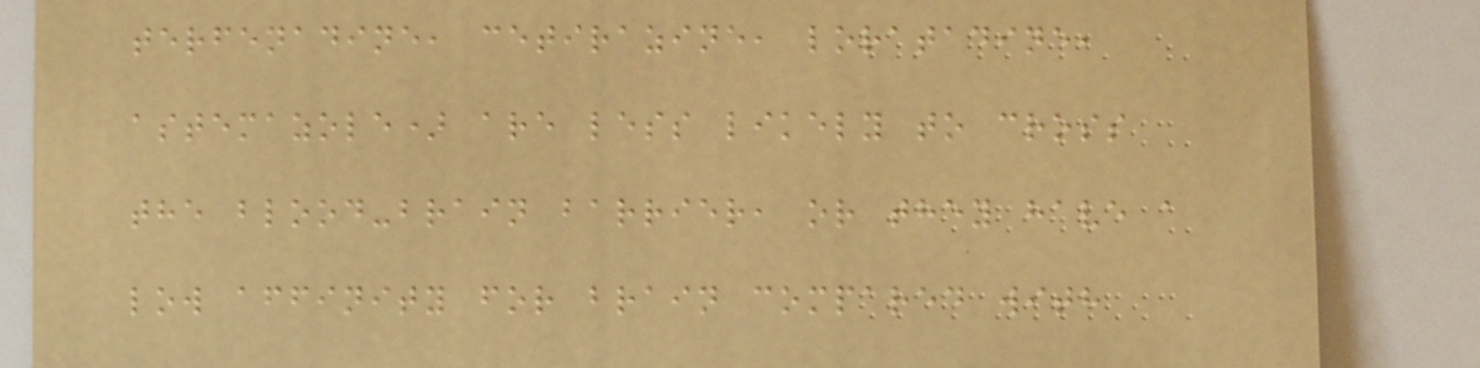terfenadine, cetirazine, loratadine,
astemazole) are less likely to cross
the blood-brain barrier, or they have a
low affinity for brain compared with
